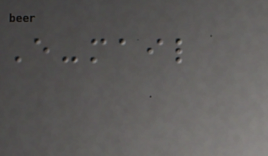E-mail
